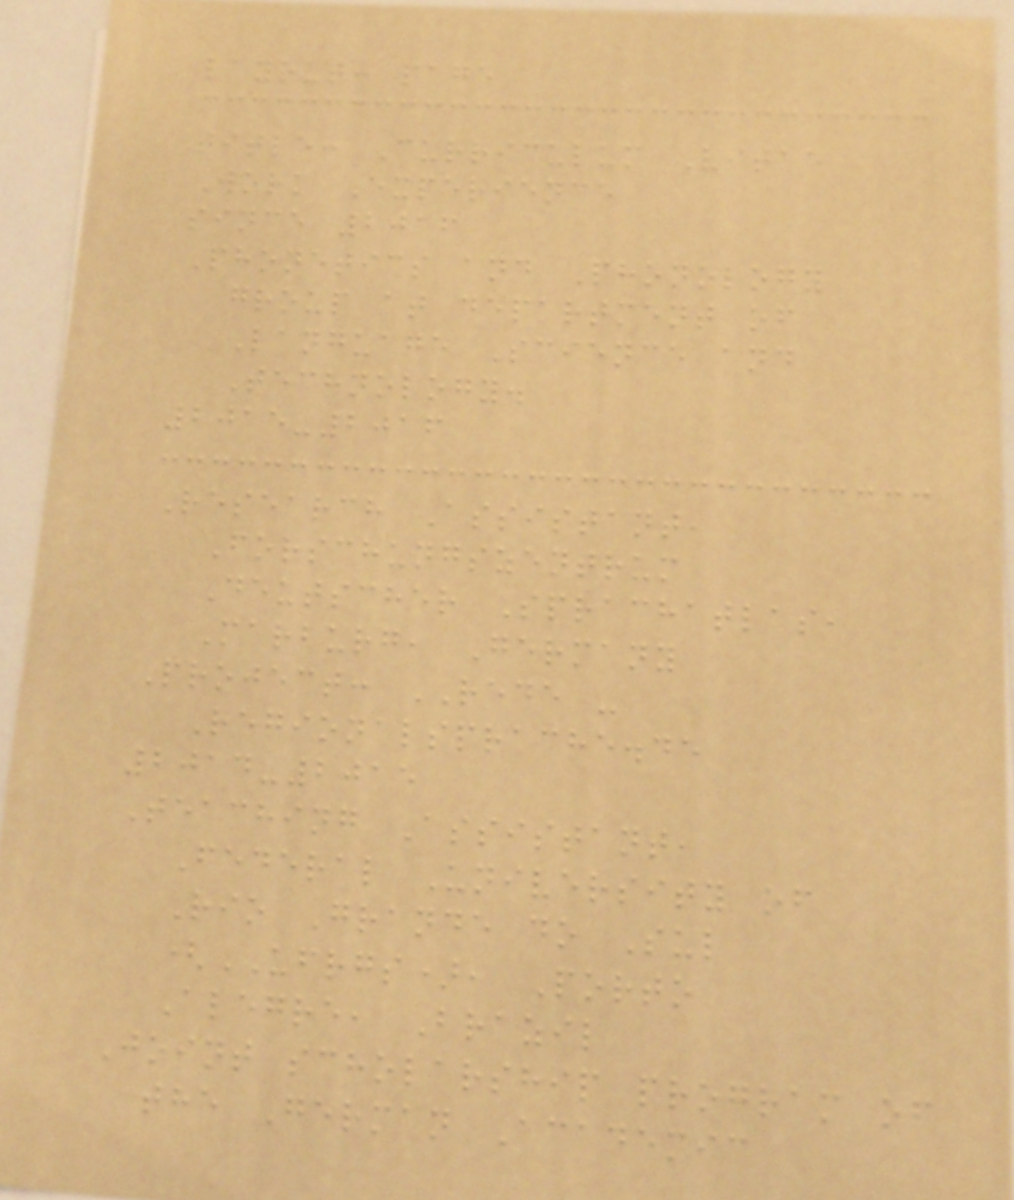layout: page
title: Curriculum Vitae
Work Experience
since 2016
Phonetics and Phonology
group at department of
Language Science and
Technology.
2015-2016
Research Assistant,
Forschungszentrum
Deutscher Sprachatlas,
Marburg, Germany
Project: REDE -
Regionalsprache.de
2014-2015
Teaching Assistant,
Federal University of
Rio Grande do Sul
(UFRGS), Porto
Alegre, Brazil
Joint scholarship program of
the German Academic
